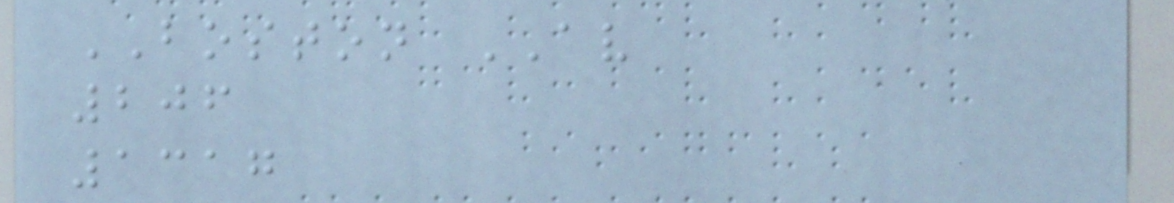BOSTON AV
206
1317
